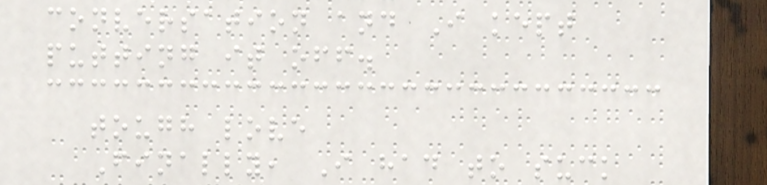conversation and I kept
putting it off.
tough love
Finally, I had to suck
